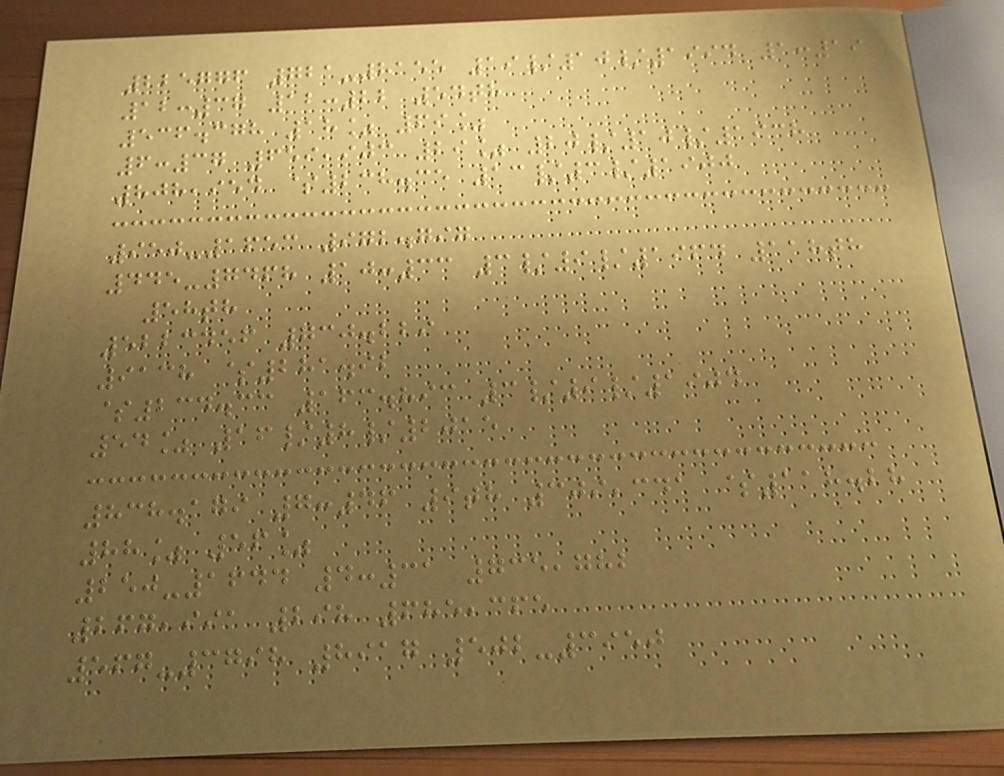225776 721-8155 19/10/1994 1:19
12:37 12:22 54th
536.378 18% 69%
6:37 659,903 29% 20/10/1938
808,954 $238.35 13/3/1900
950-1653 972.797
445-7468 10:33 3/9/1964 118th
58th
5223456 730.229
9138 $281.92
$234.33 163.893 3/9/1904
54% 16/8/2015
838.179 7:46 9th 309,341 $118.28
88% 56%
250-1644 4:31 735,782
267,991 298 685,365
567-3798 8917 502-3950
